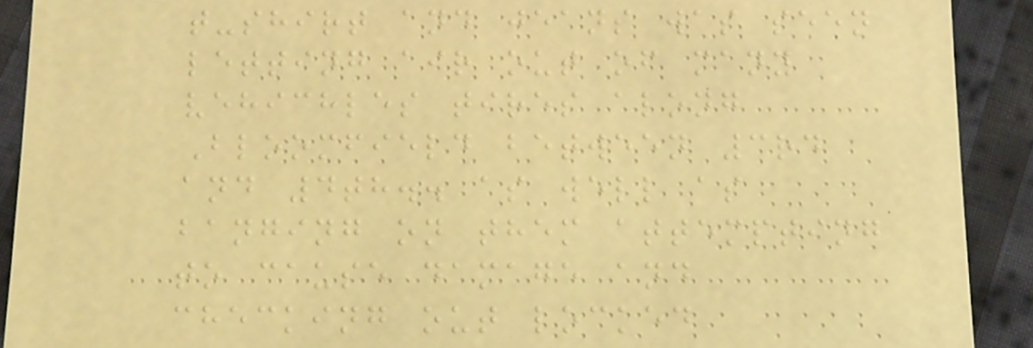t-shirt and jeans was seen
letting air out of many
vehichles tires along
Bloomfield between 3rd
and 4th.. as well as
banging on them attempting
to cause damage and
checking out locked
